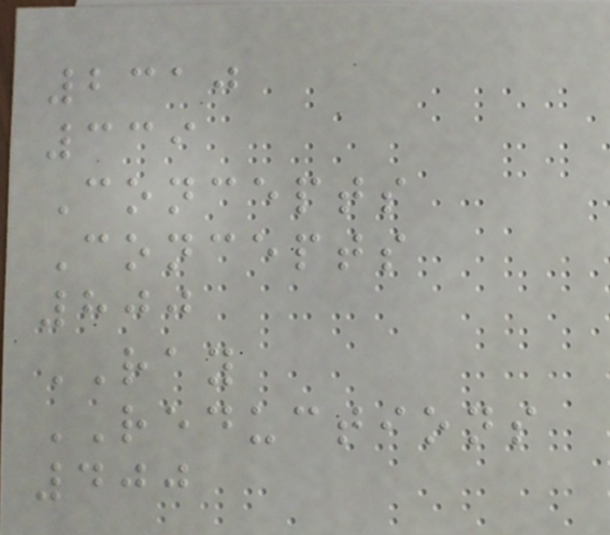2310
339
Concepts
Concepts
800
RAY
REDUCTIONS
400
